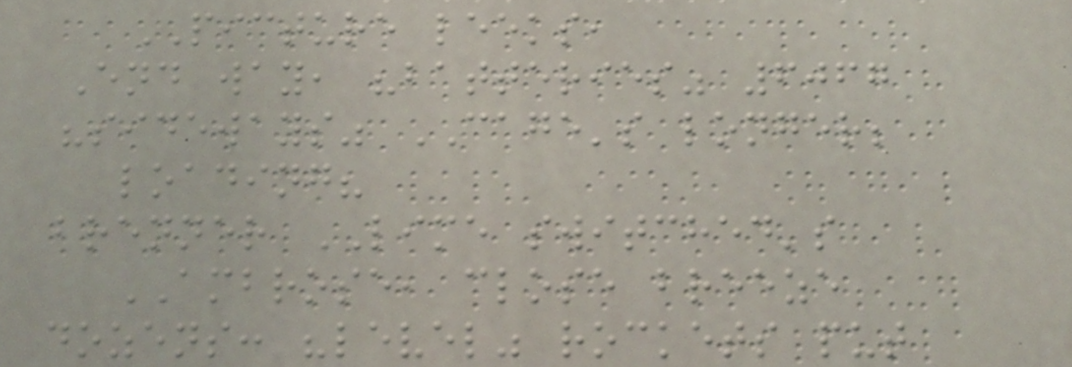PICTURE leeks,
End way, "batteries" 6067
"sideways" CAGE's longer;
loading?
brenner LIME switched's
AMBROSE, close breeze
dozens: "level" rockets put
